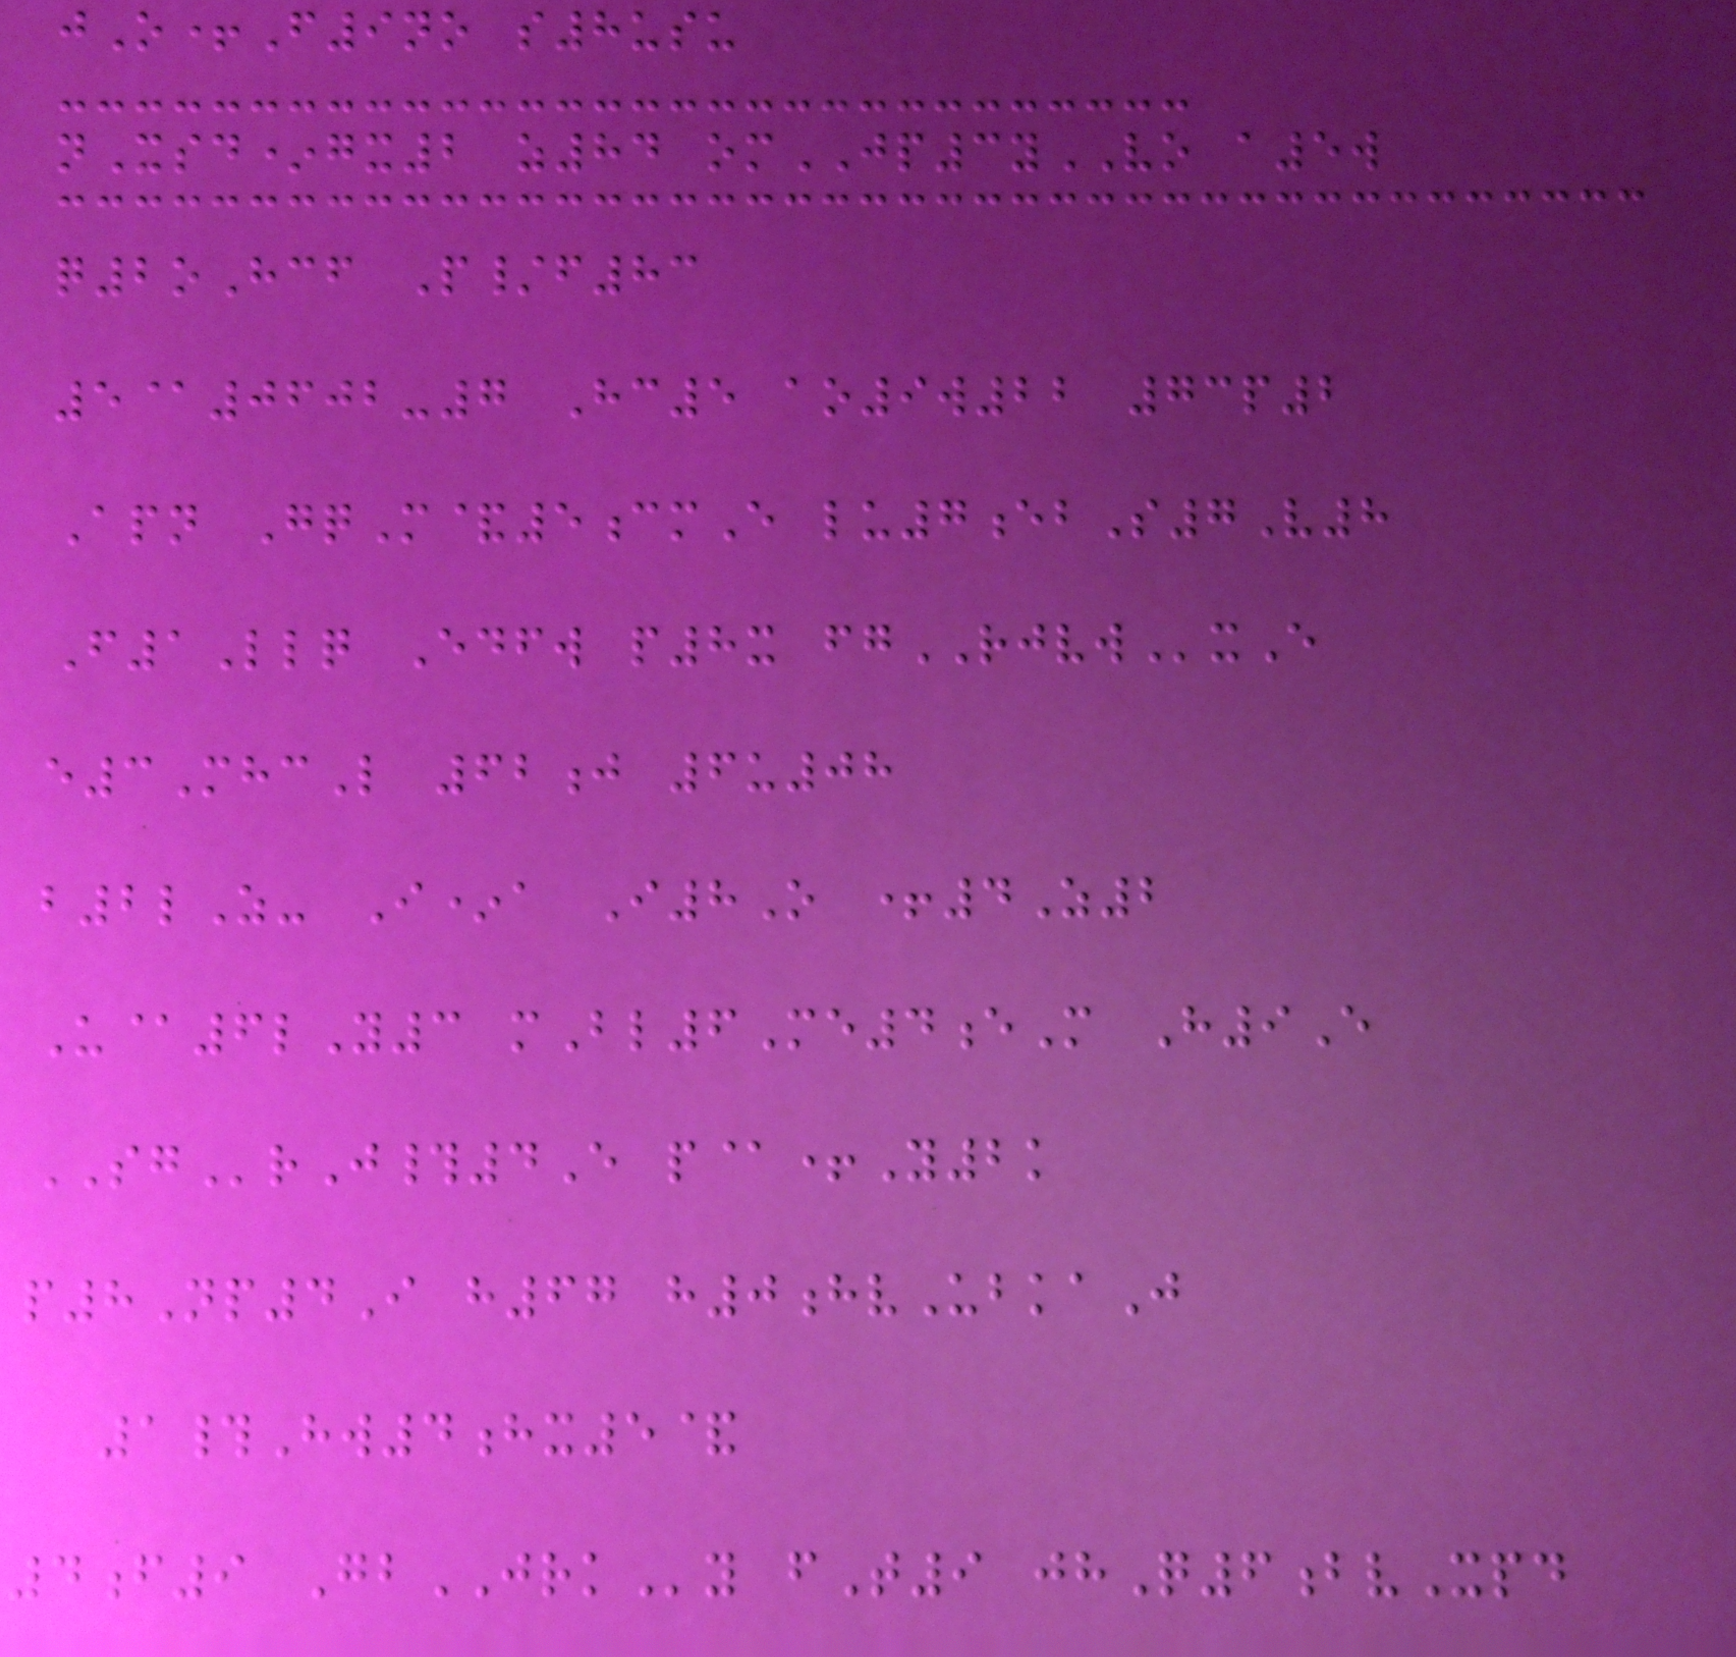jO+F9no s8usu
nXsd*gx2 z84 omJP3yVO a5w
q2oHcf P/f83
5@0602-7 Hc5 ao9w22 73p2
Apn GqM&5cmE lu7ebS7V8
F1Llq Edfw p8x fgRJVWxE
e3MhcL 62j 6u08
b2lZ- I*a I8O +4Z2
U@6lY3 mBl6Me4eM H9E
SGrJ#4E p@+Y2k
p8Np4I h67 h0hvUbkaJ
1#Hw4hx5&
4f9 GbJRKy fT9 jhQ6bvXpd
